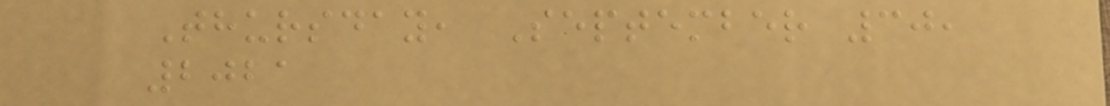Thursday, September 30,
2021
